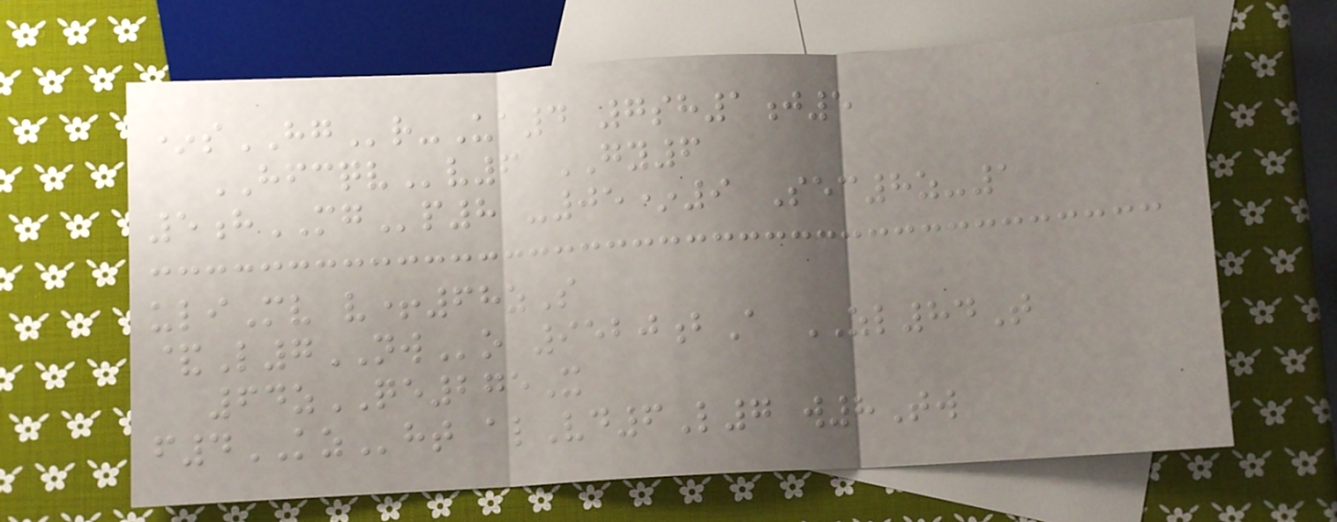*sHGr-Ua4 7sh1j5
HFCQVv6 GY6
5hMGp8 -05*9 Sec8z-1
uliMv v+68zS
&L7NWo 9520bA ZL84T
64zQE275X
f4KZht alVd6L7 w8Tw
